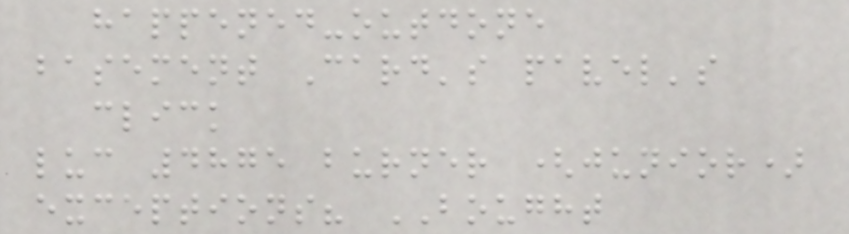happened-outdone
basement Card's pavel's
click
luc 4875 burner (junior)
exceptions? BOUGHT
